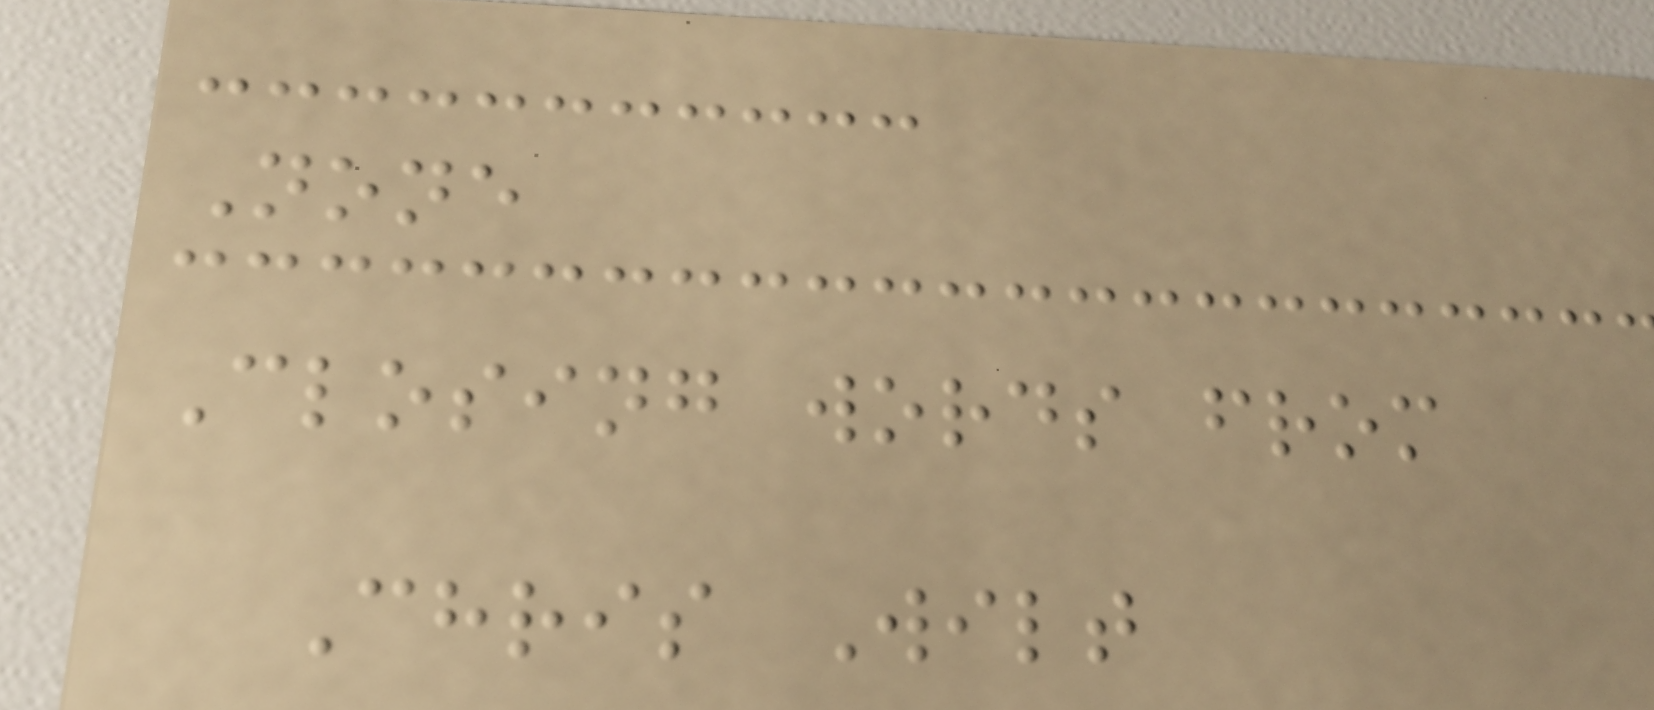None
Closing words from
Chris Wilt
